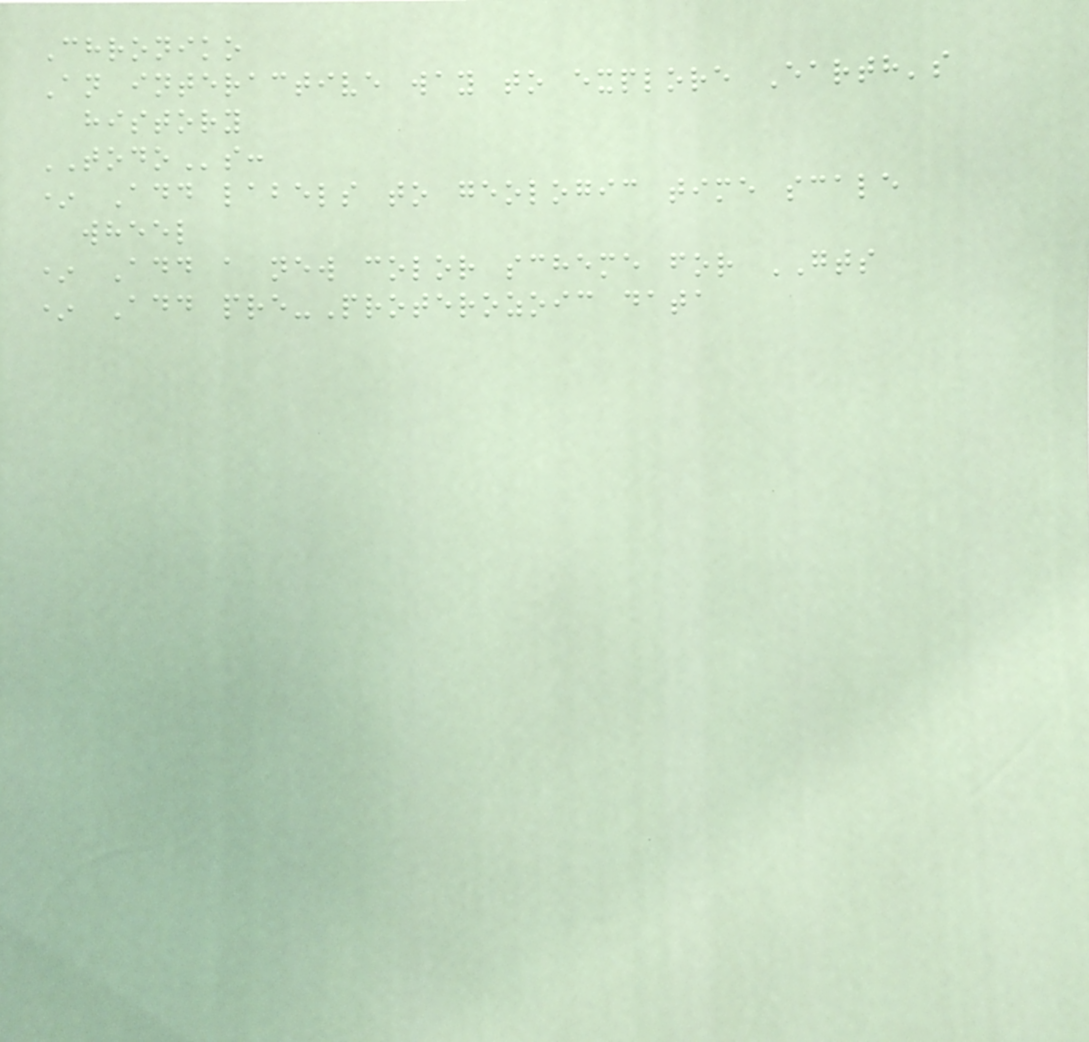Chroniko
An interactive way to explore Earth's
history
TODOs:
* Add labels to geologic time scale
wheel
* Add a new color scheme for GTS
* Add pre-Proterozoic data
